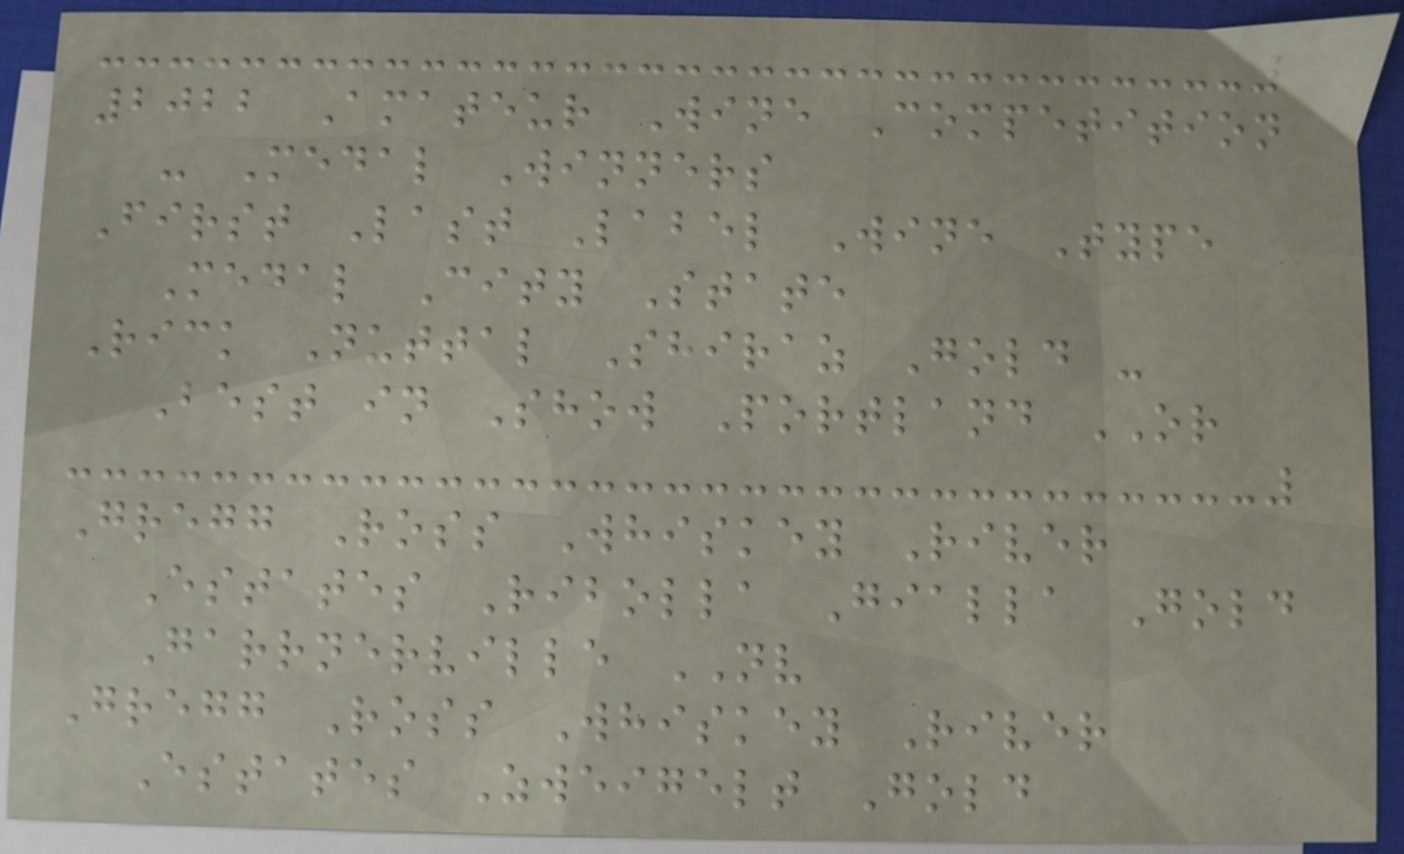2022 Amateur Wine Competition
- Medal Winners
First Last Label Wine Type
Medal City State
Rick Nuttal Shiraz Gold -
Best in Show Portland OR
Gregg Ross Whiskey River
Estates Ribolla Gialla Gold
Garrnerville NV
Gregg Ross Whiskey River
Estates Zweigelt Gold
